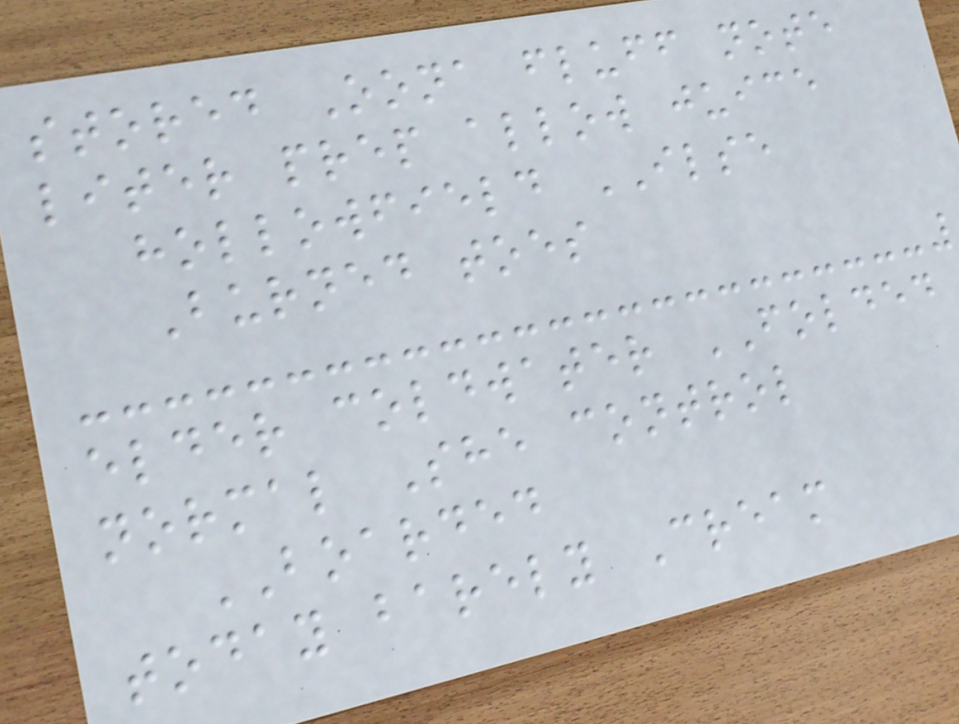stored Oona fluff note
liter prep allow juice
hollowfield ILSE
Burned toes
elder coldwater FOLDED
normal She control
BOARDED
today barely Cream
